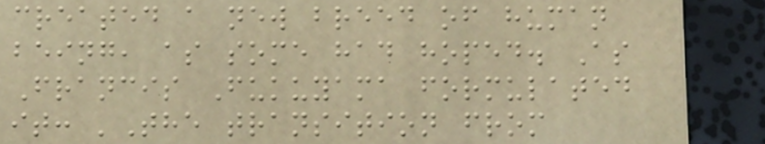created a new breed of human
being, as some had hoped. As
Francis Fukuyama formulated
it: 'The transition from
